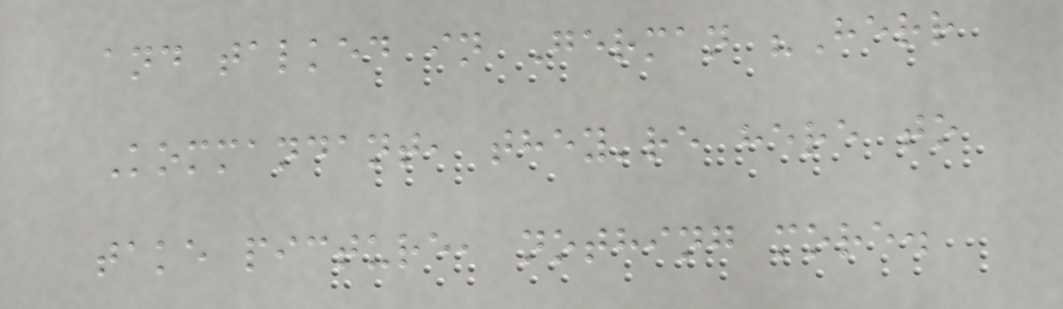and talked in German "Herr
Kommandant, they're here to
take picture, nothing more.
